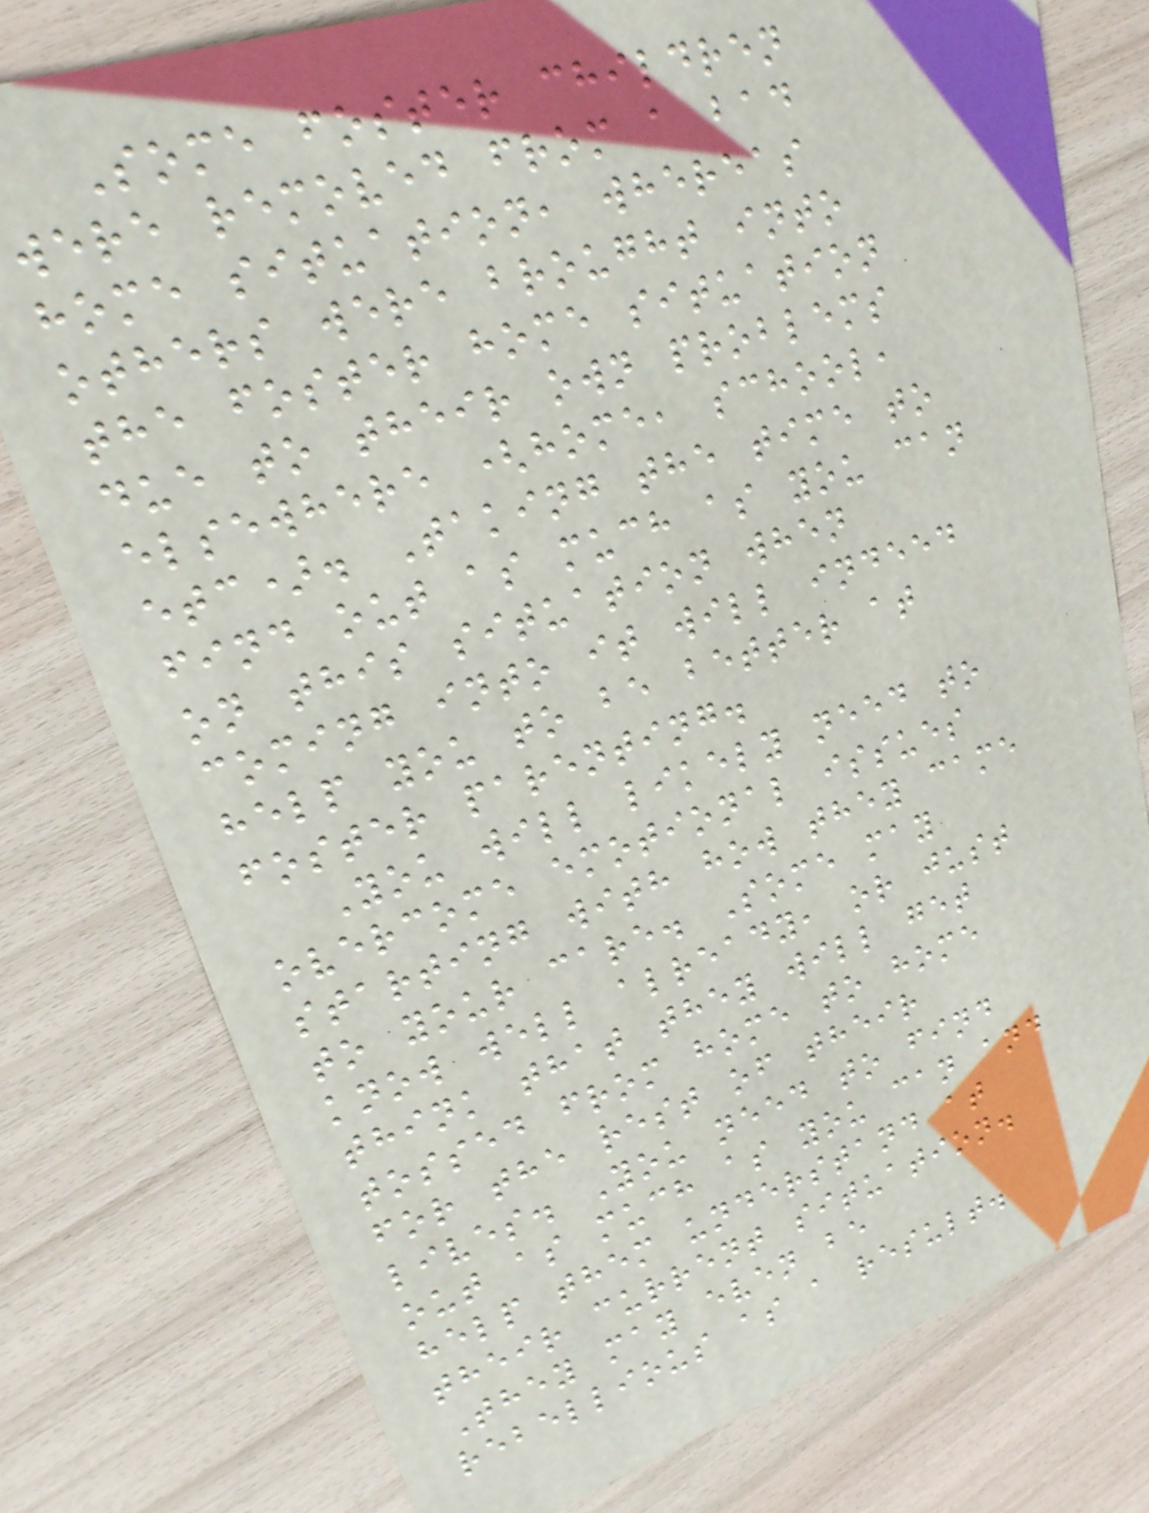Some foster children
were removed from a bad
home situation, whereas
others were brought into
the foster home situation
due to their own problems
elsewhere (home, school,
etc). Taking the time to
find out as much as you can
on this situation when
coming into it will indeed
help you to be better at
foster parenting.
You will likely need to
overcome emotional issues
starting with how they came
to your care. Some may
know well already, or just
think that they will get
tossed from home to home
for the rest of their
lives. You need to find
out as much as you can and
help them understand at
their current situation.
They may even be
rebellious as a result.
